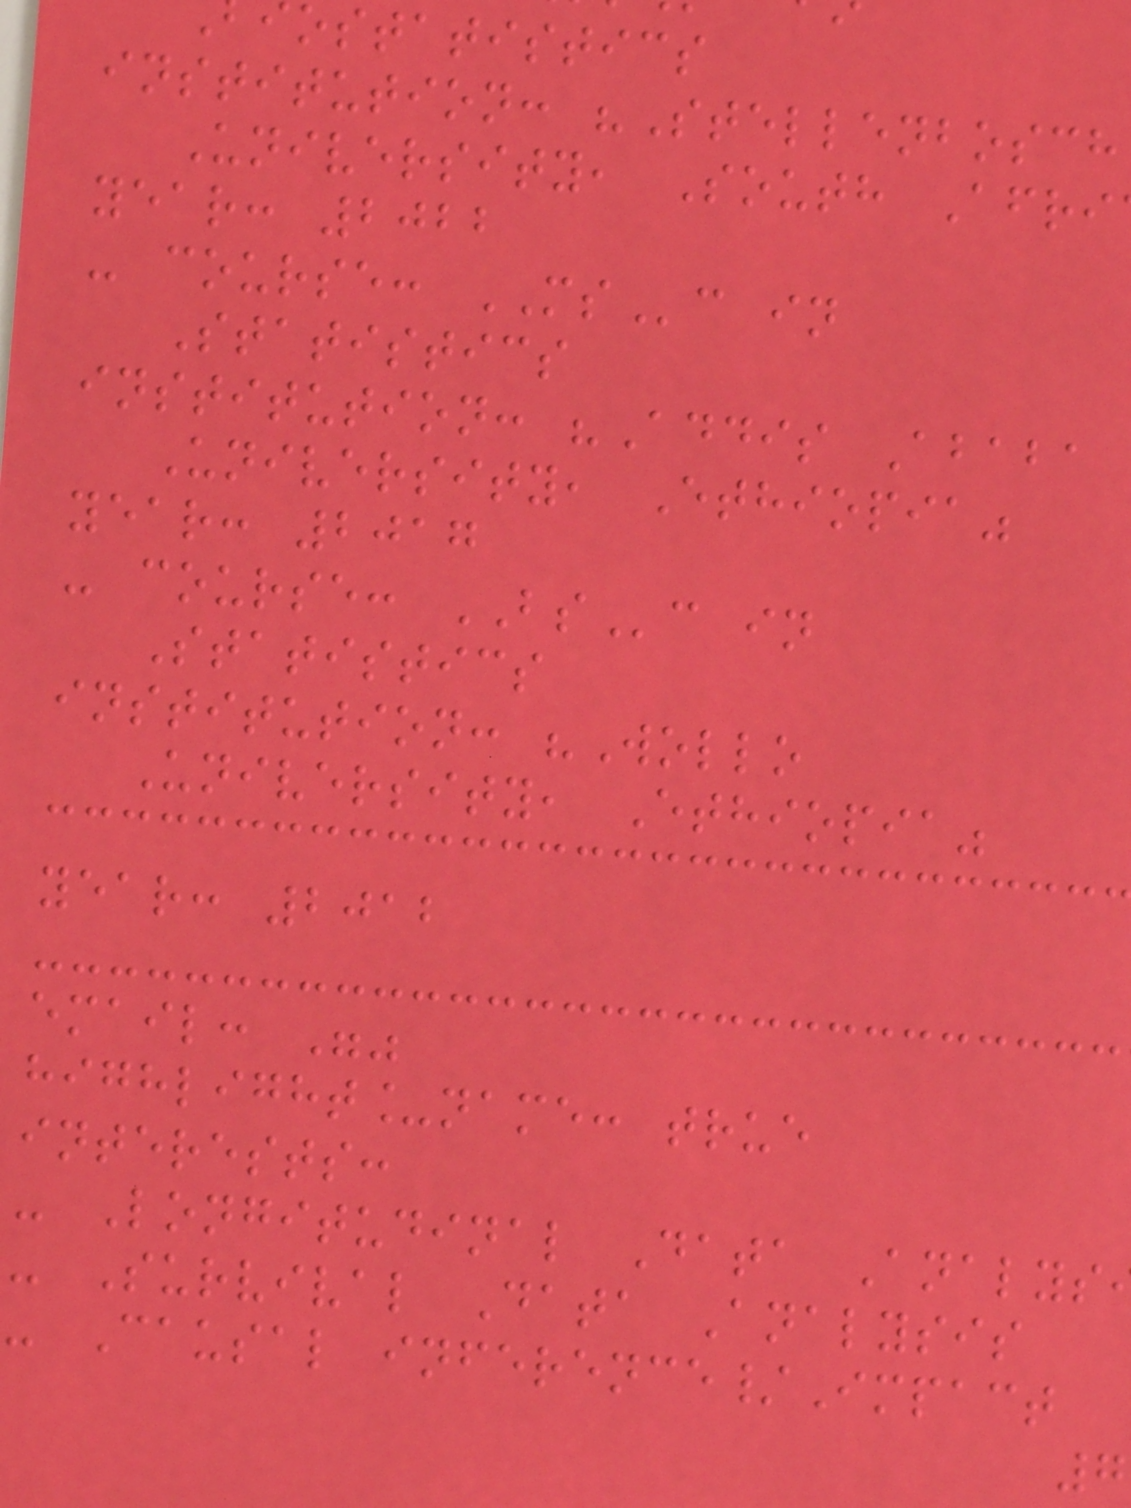ostatistics
institution: "Stellenbosch
University, South Afri
year: 2022
- course: MSc in
Statistics
institution: "Addis Ababa
University, Ethiopia"
year: 2017
- course: BSc in
Statistics
institution: "Wollo
University, Ethiopia"
year: 2012
email: ""
highlight_name: true
interests:
- Longitudinal Data Analys
- Survival Data Analysis
- Causal inference/Impact
